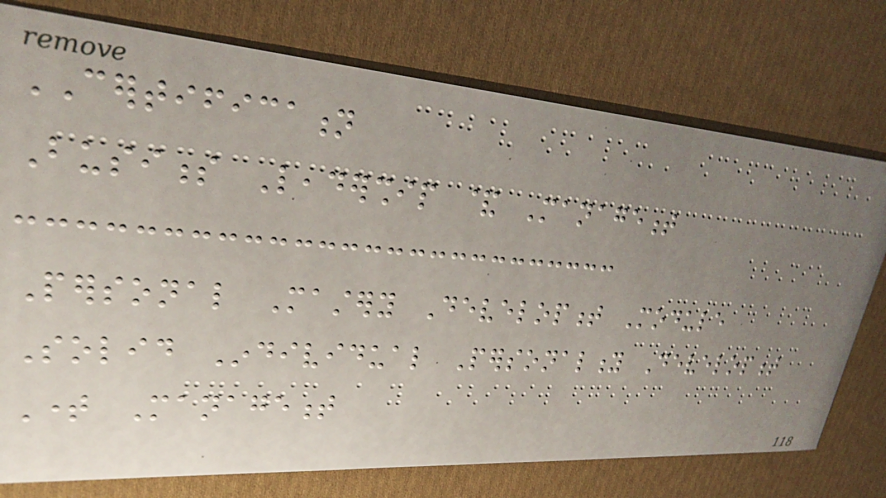CERTIFICATION
Business Leadership & Management
Personal Mastery Development Module
Solid Individual Personality Development
Time Management
